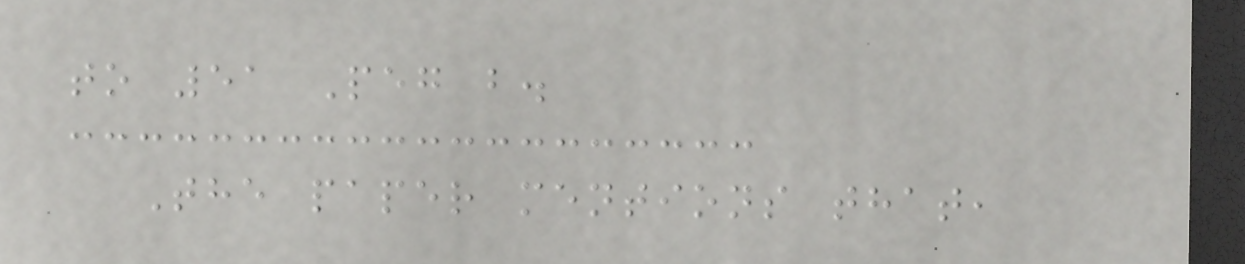to 51 Peg b.
The paper mentions that,
